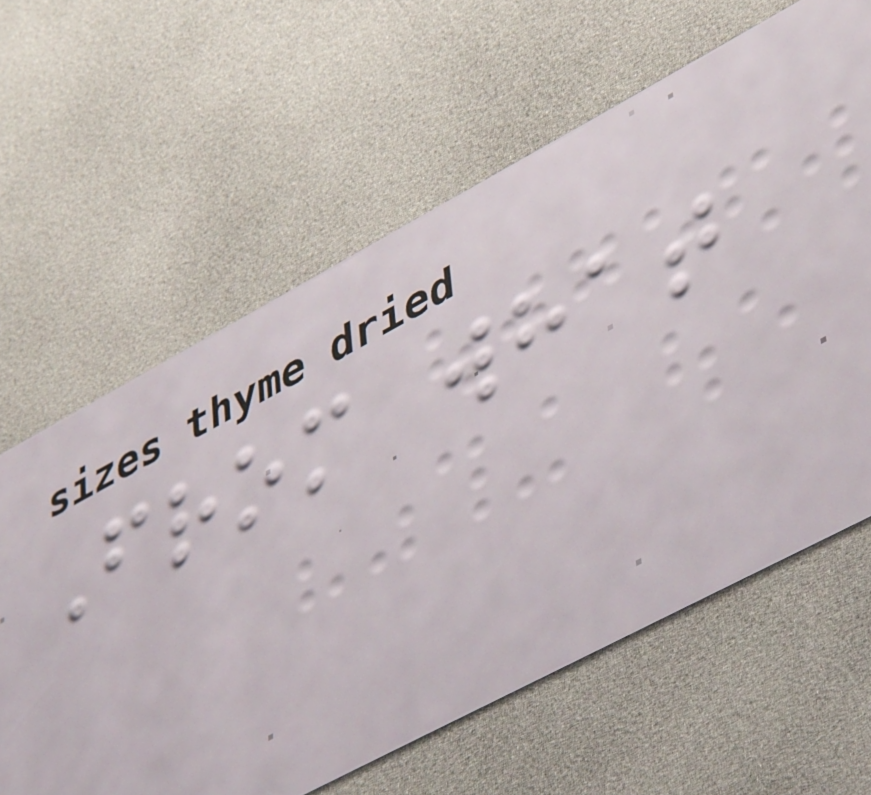From what
